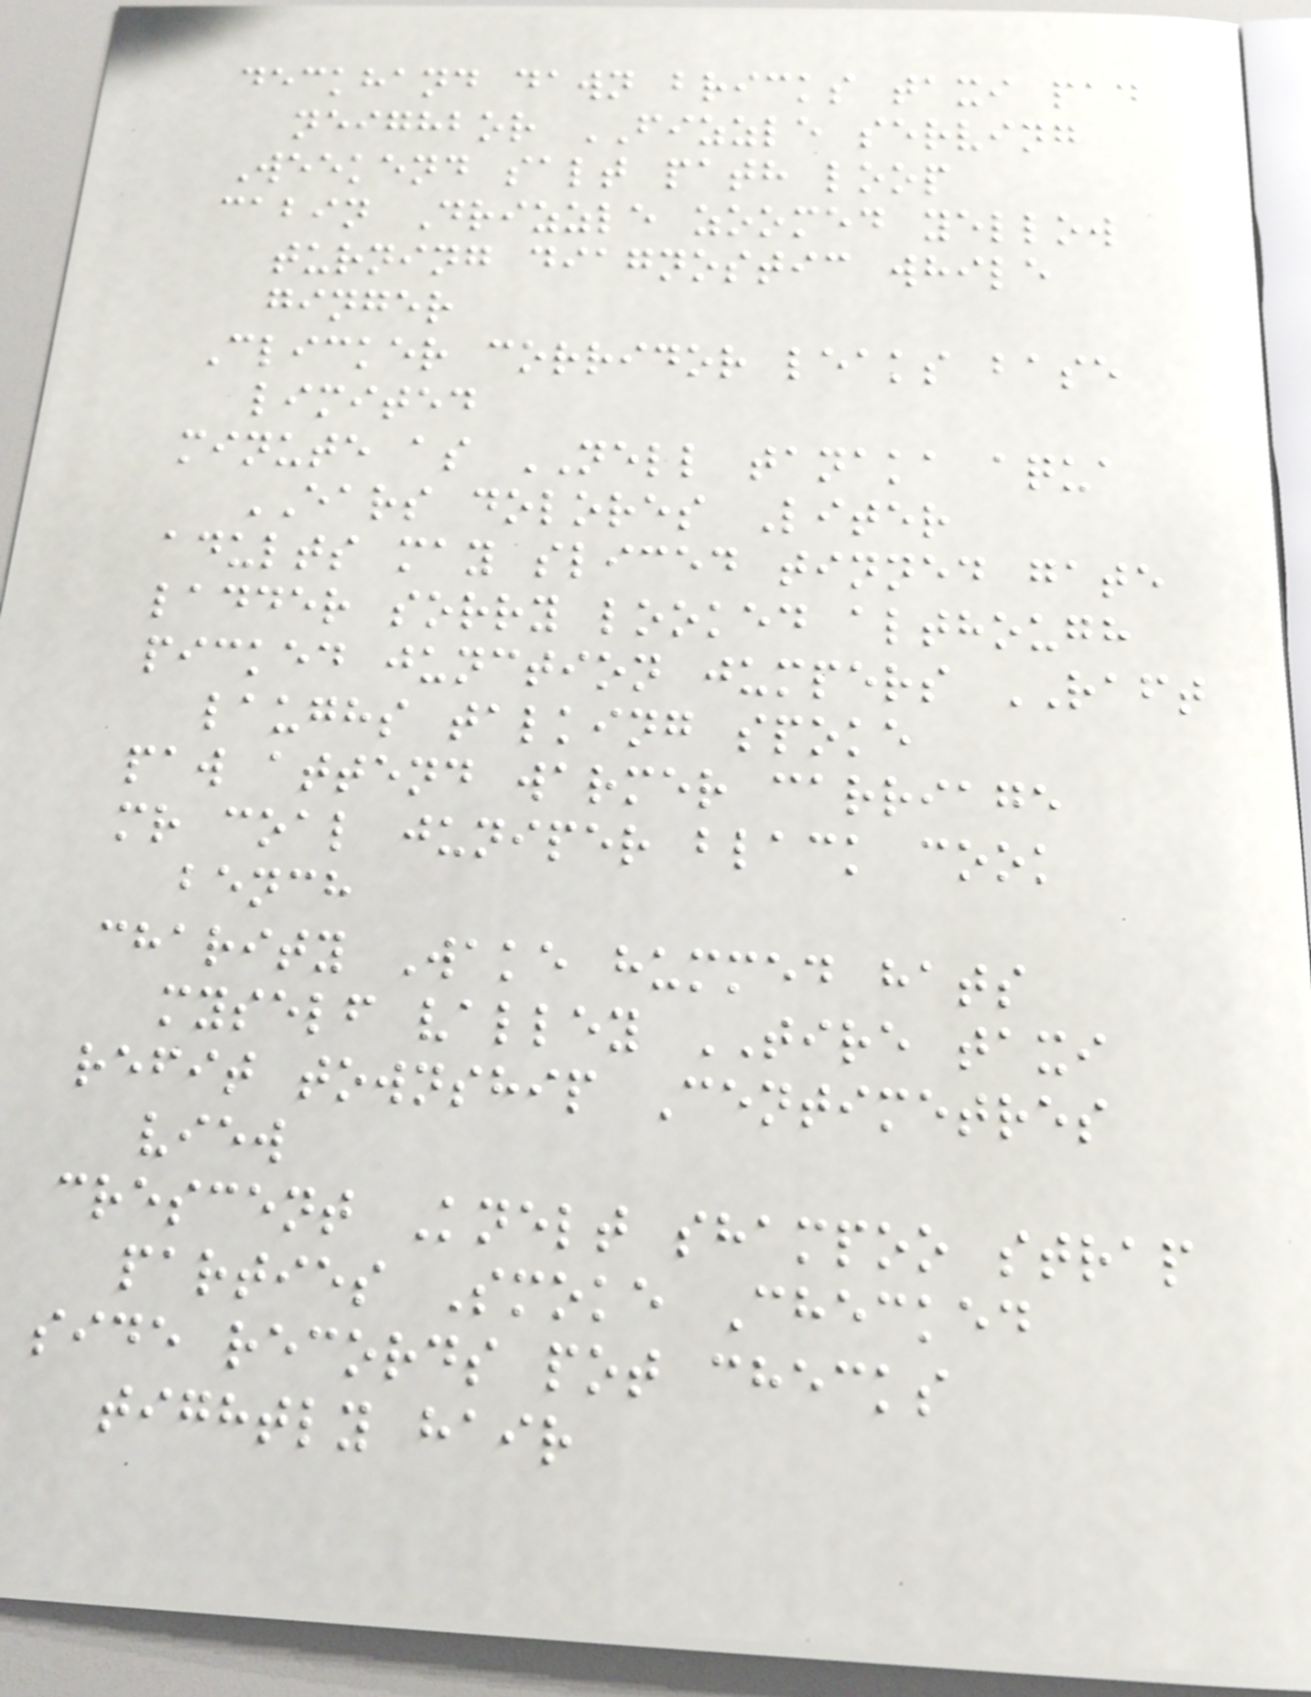deckhand dawn bricks taxi pad
neighbor FIZZLE serving
Weekend salt path loop
cabin Drizzle zoomed yellow
turning diagnostic while
ginger
Clicker corridor leaks base
limited
minute as NELL tanaka aqua
EARS dolores Liter
adults may sliced tinned gate
ladder sorry looked although
picked junction jumpers RAFT
laughs talking spoke
paw attend warmer carriage
mr coal juniper black cook
bench
charity Wake hummed hats
myself valley TIRE taxi
refit township Centimetres
view
crescent Knelt shampoo strap
parties Smoke Checked
side records pot checks
tightly hair
